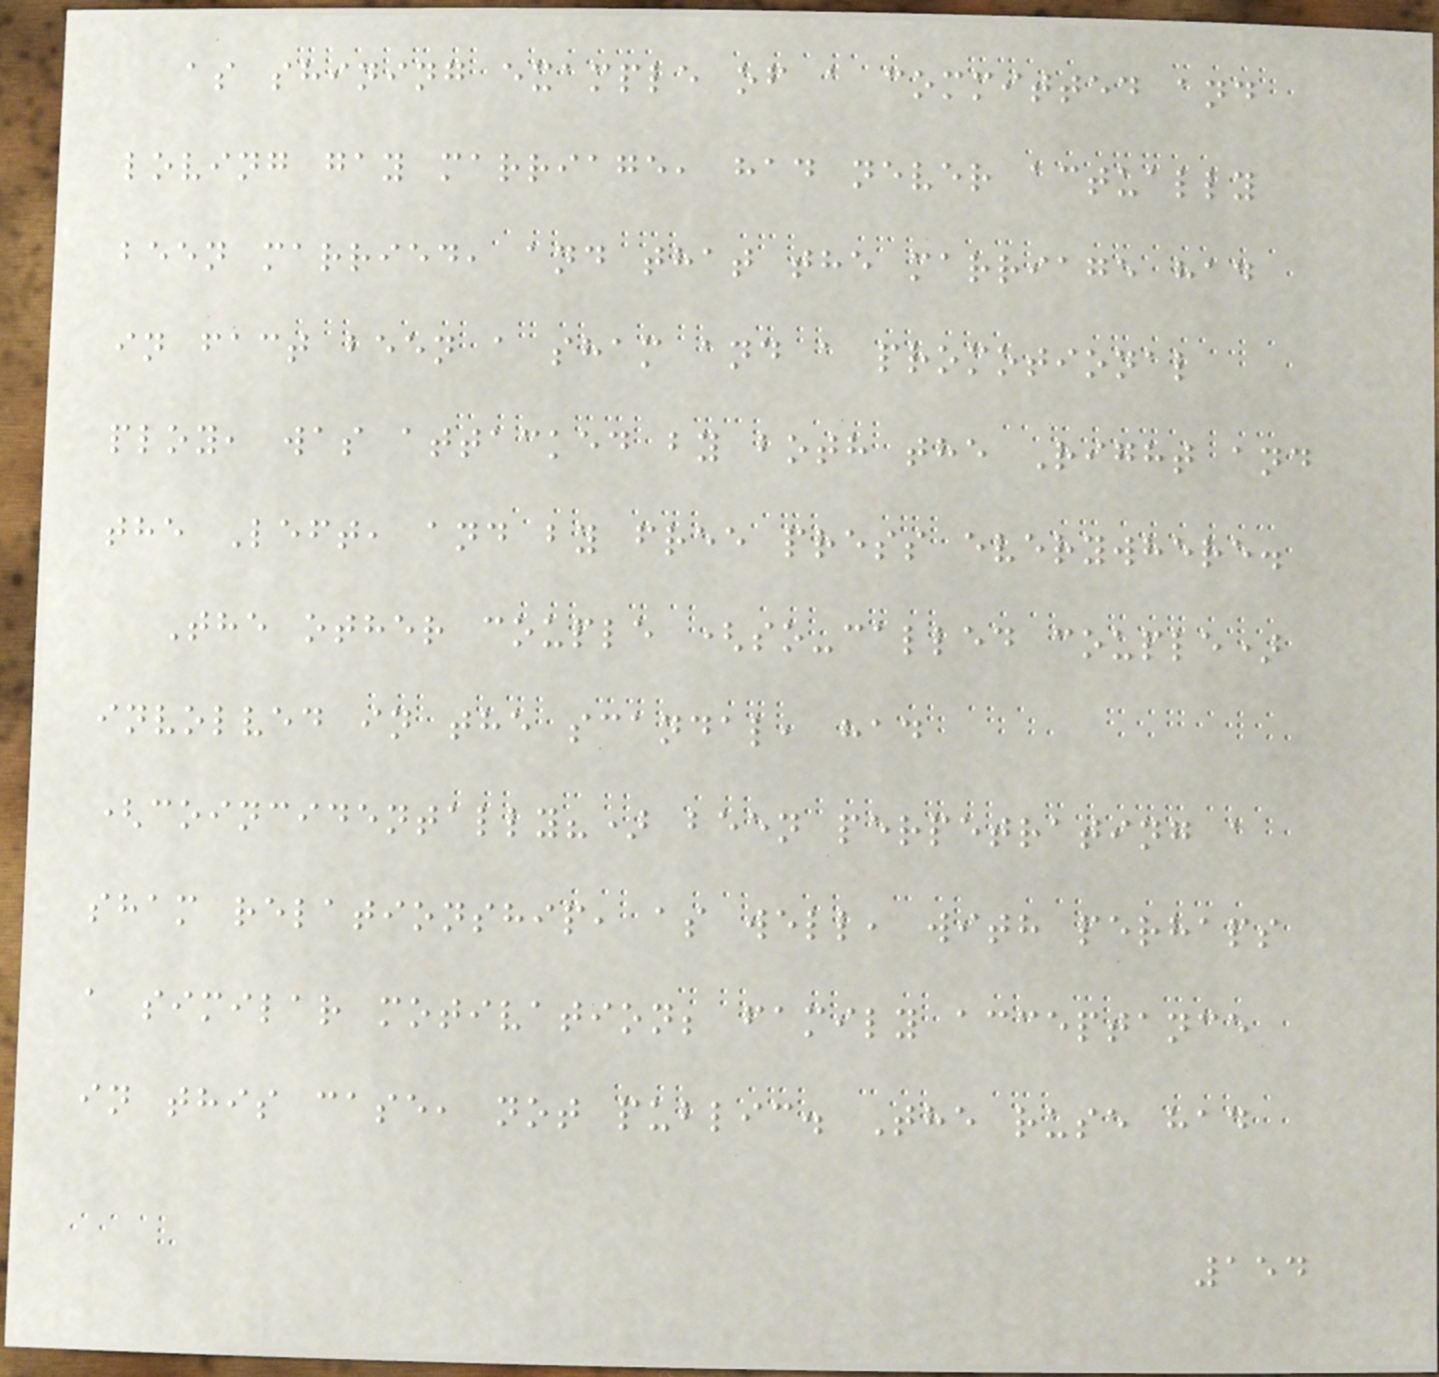as shining example of a committed and
loving gay marriage, had never actually
been married, and that the marriage had
in fact been a sham and a promotional
ploy, was attacked by both the Right and
the Left, and by free press everywhere.
The other couple (so-called couple)
involved in the scandal, had
(coincidentally?) been perpetrating a
sham relationship, as well, with perhaps
a similar motivation; family acceptance
in this case, not public. The ruse had
154
